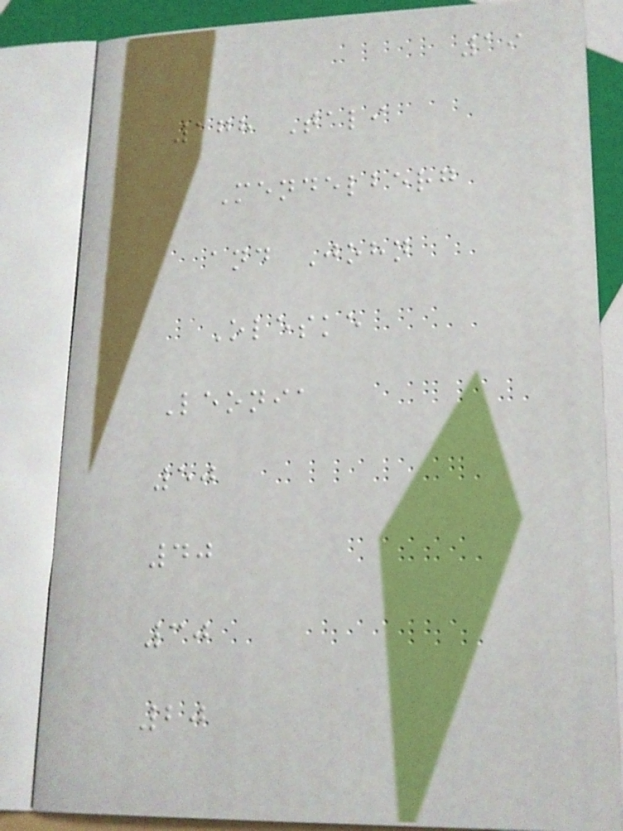19
178 Tali
Mendelberg
and John
Oleske
Leonia
50
40
30
20
